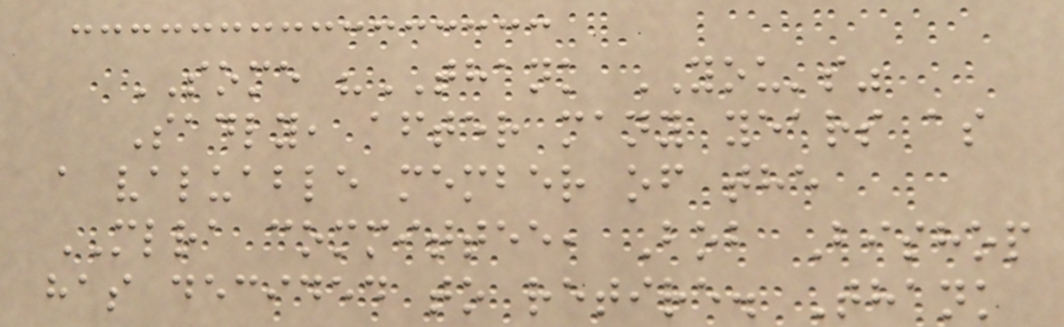SOME "THANK YOU's"
Sadly, after many years as
a valuable member of the
MLRA committee, Bob Bishop
has decided to retire. Thank
